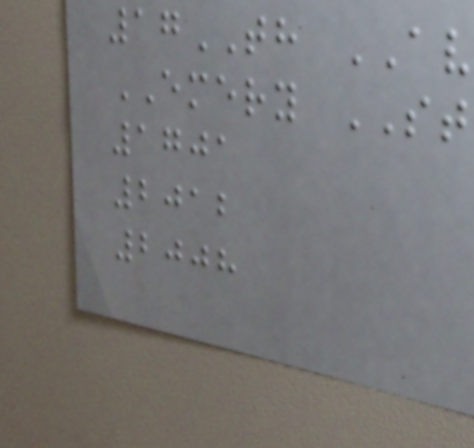17TH AV
EMERY ST
1701
2012
2008
